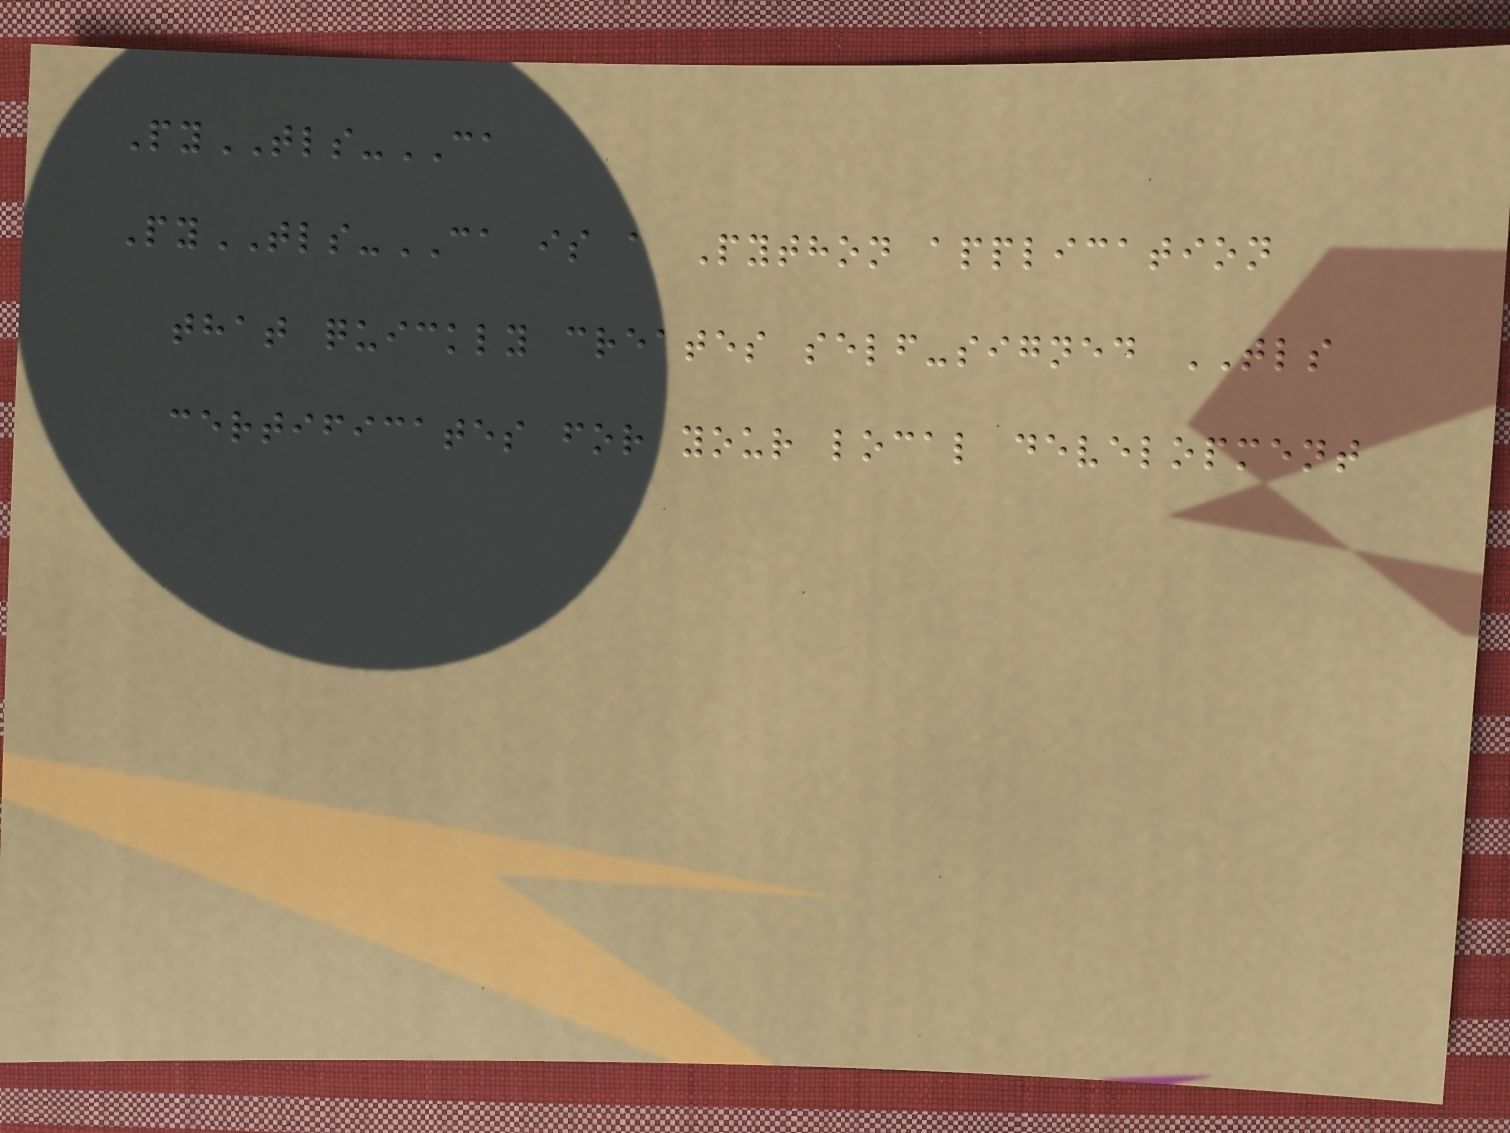PyTLS-CA
PyTLS-CA is a Python application
that quickly creates self-signed TLS
certificates for your local development
